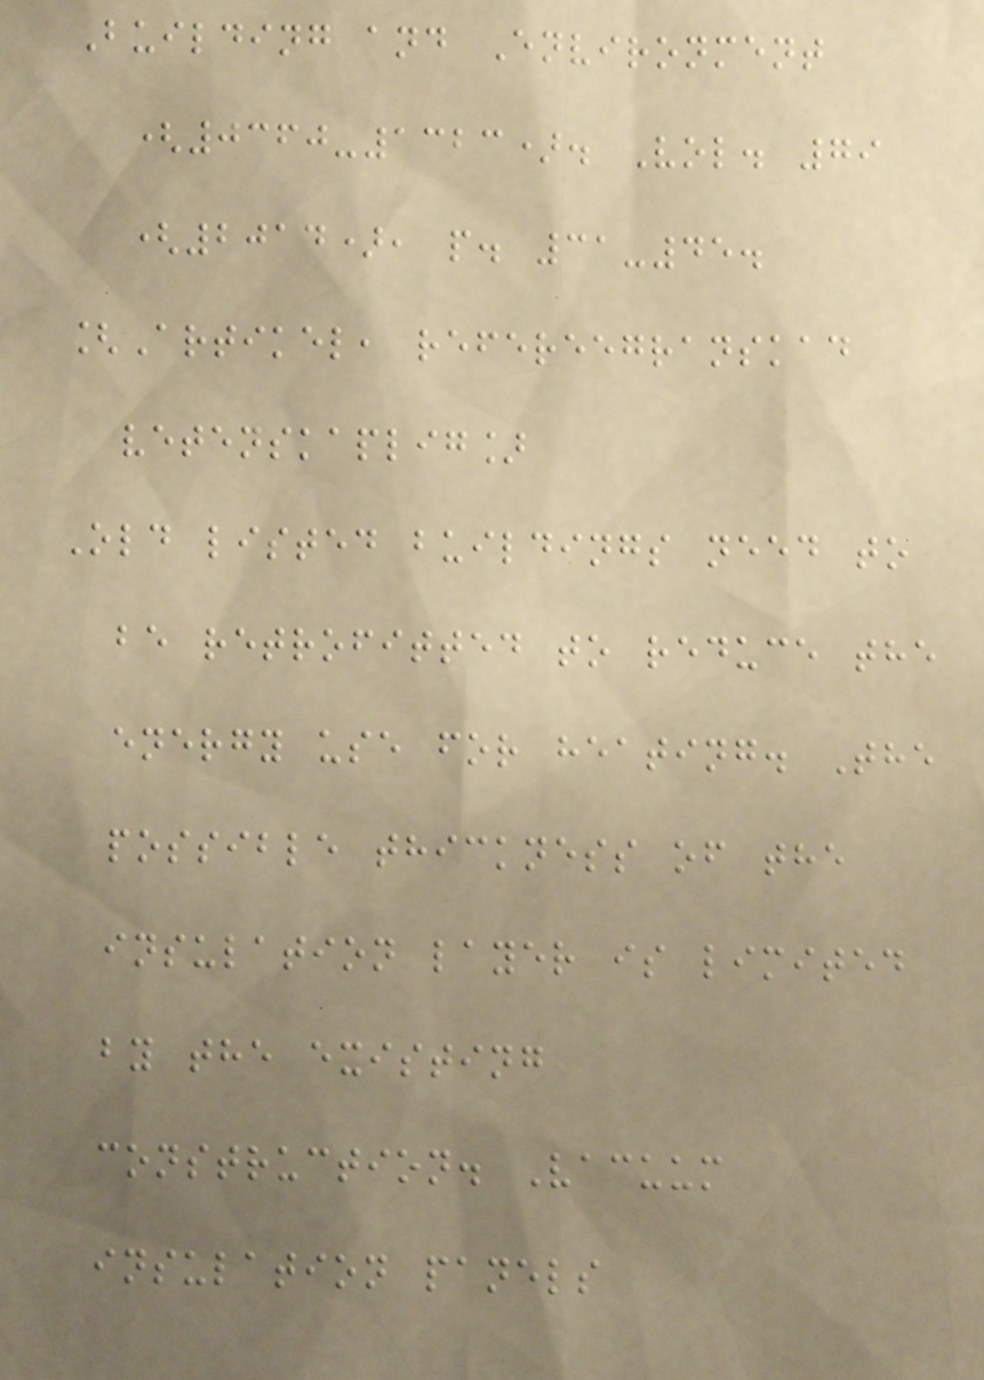Building and Environment
(0360-1323). Vol. 79
(2014), p. 31-45.
[Artikel, refereegranskad
vetenskaplig]
Old listed buildings need to
be retrofitted to reduce the
energy use for heating. The
possible thickness of the
insulation layer is limited
by the existing
construction. Vacuum
insulation panels
